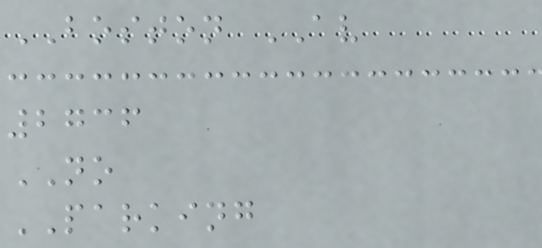BOSTON AV
2736
NO
PARKING
